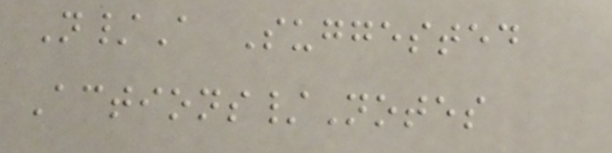N/A Suggested
Actions/Notes
